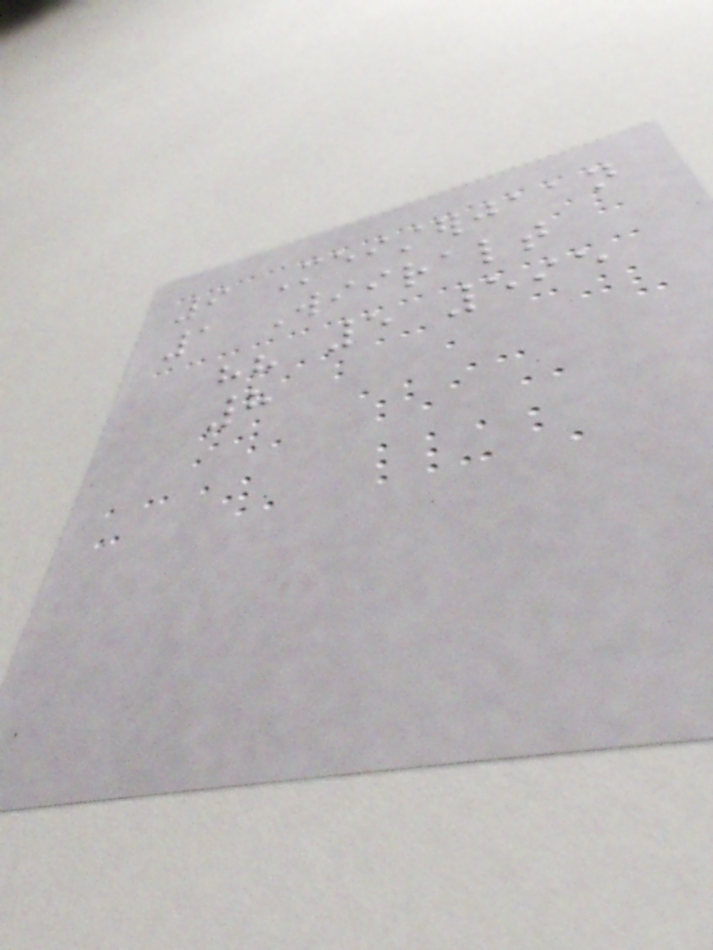9 Meisterjaan
1 Wiiralt
"" 5 595
8
